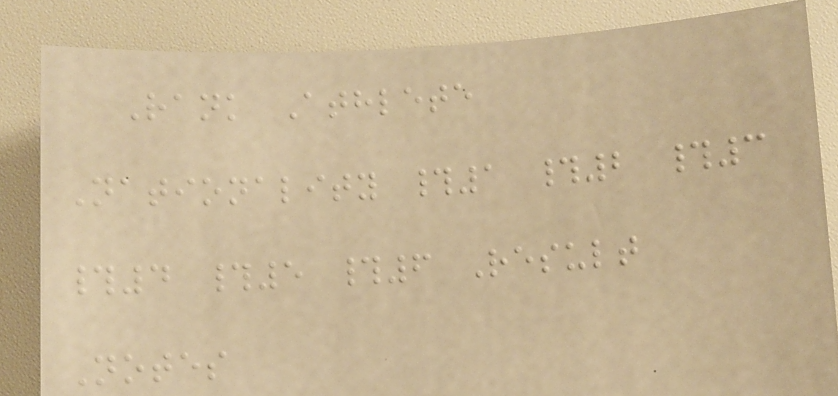Rank Athlete
Nationality #1 #2 #3
#4 #5 #6 Result
Notes
